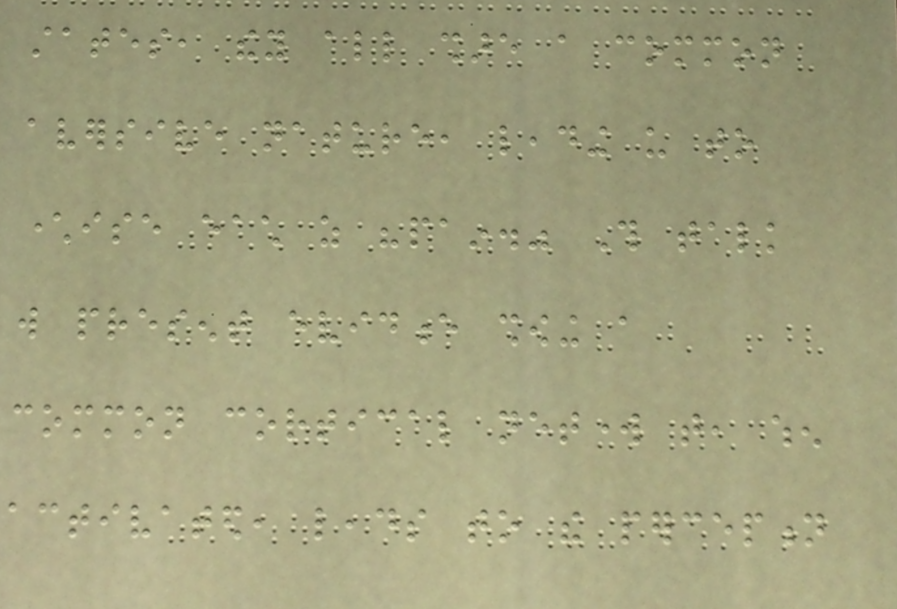states, they all share a common
aversive nature, leading us to
characterise each as "pain." This talk
will present evidence showing a
common cortical network that, when
activated, leads to the perception
